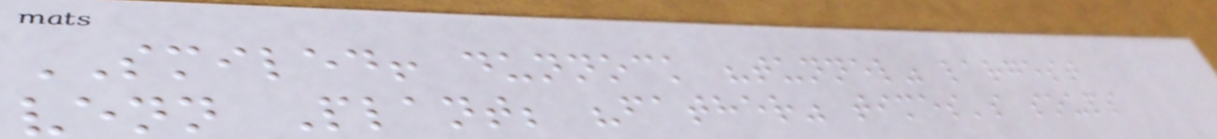SMILED! dunnock "tunnel" largest
venn Plant; "father" times's soups
